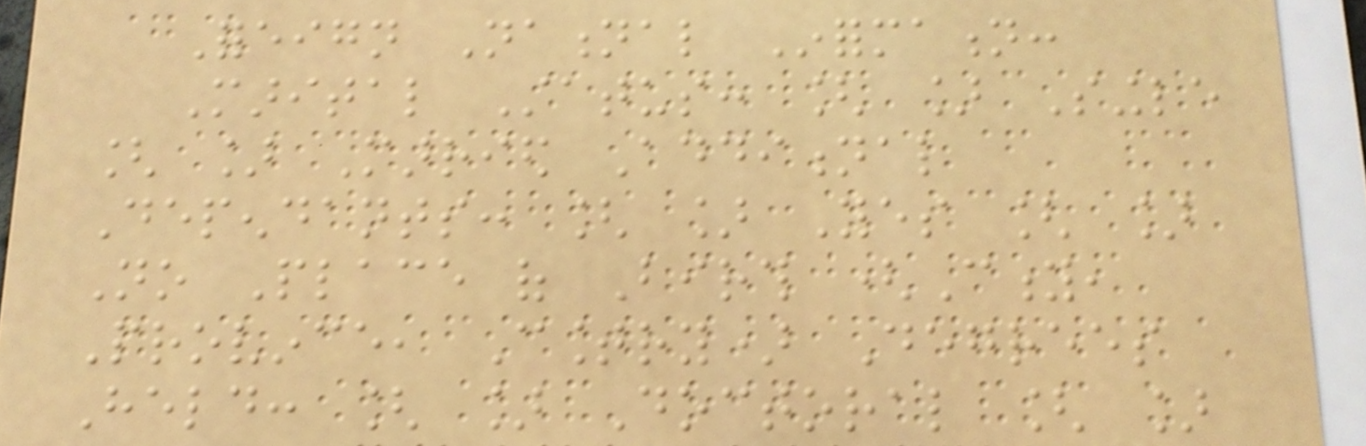Foreign National Information:
Marital Status: [ ] Single
[ ] Married Additional
Dependants: [ ] Yes [ ]
No Place of Birth (City,
Province, Country) Degrees
Held: [ ] Doctoral [ ]
